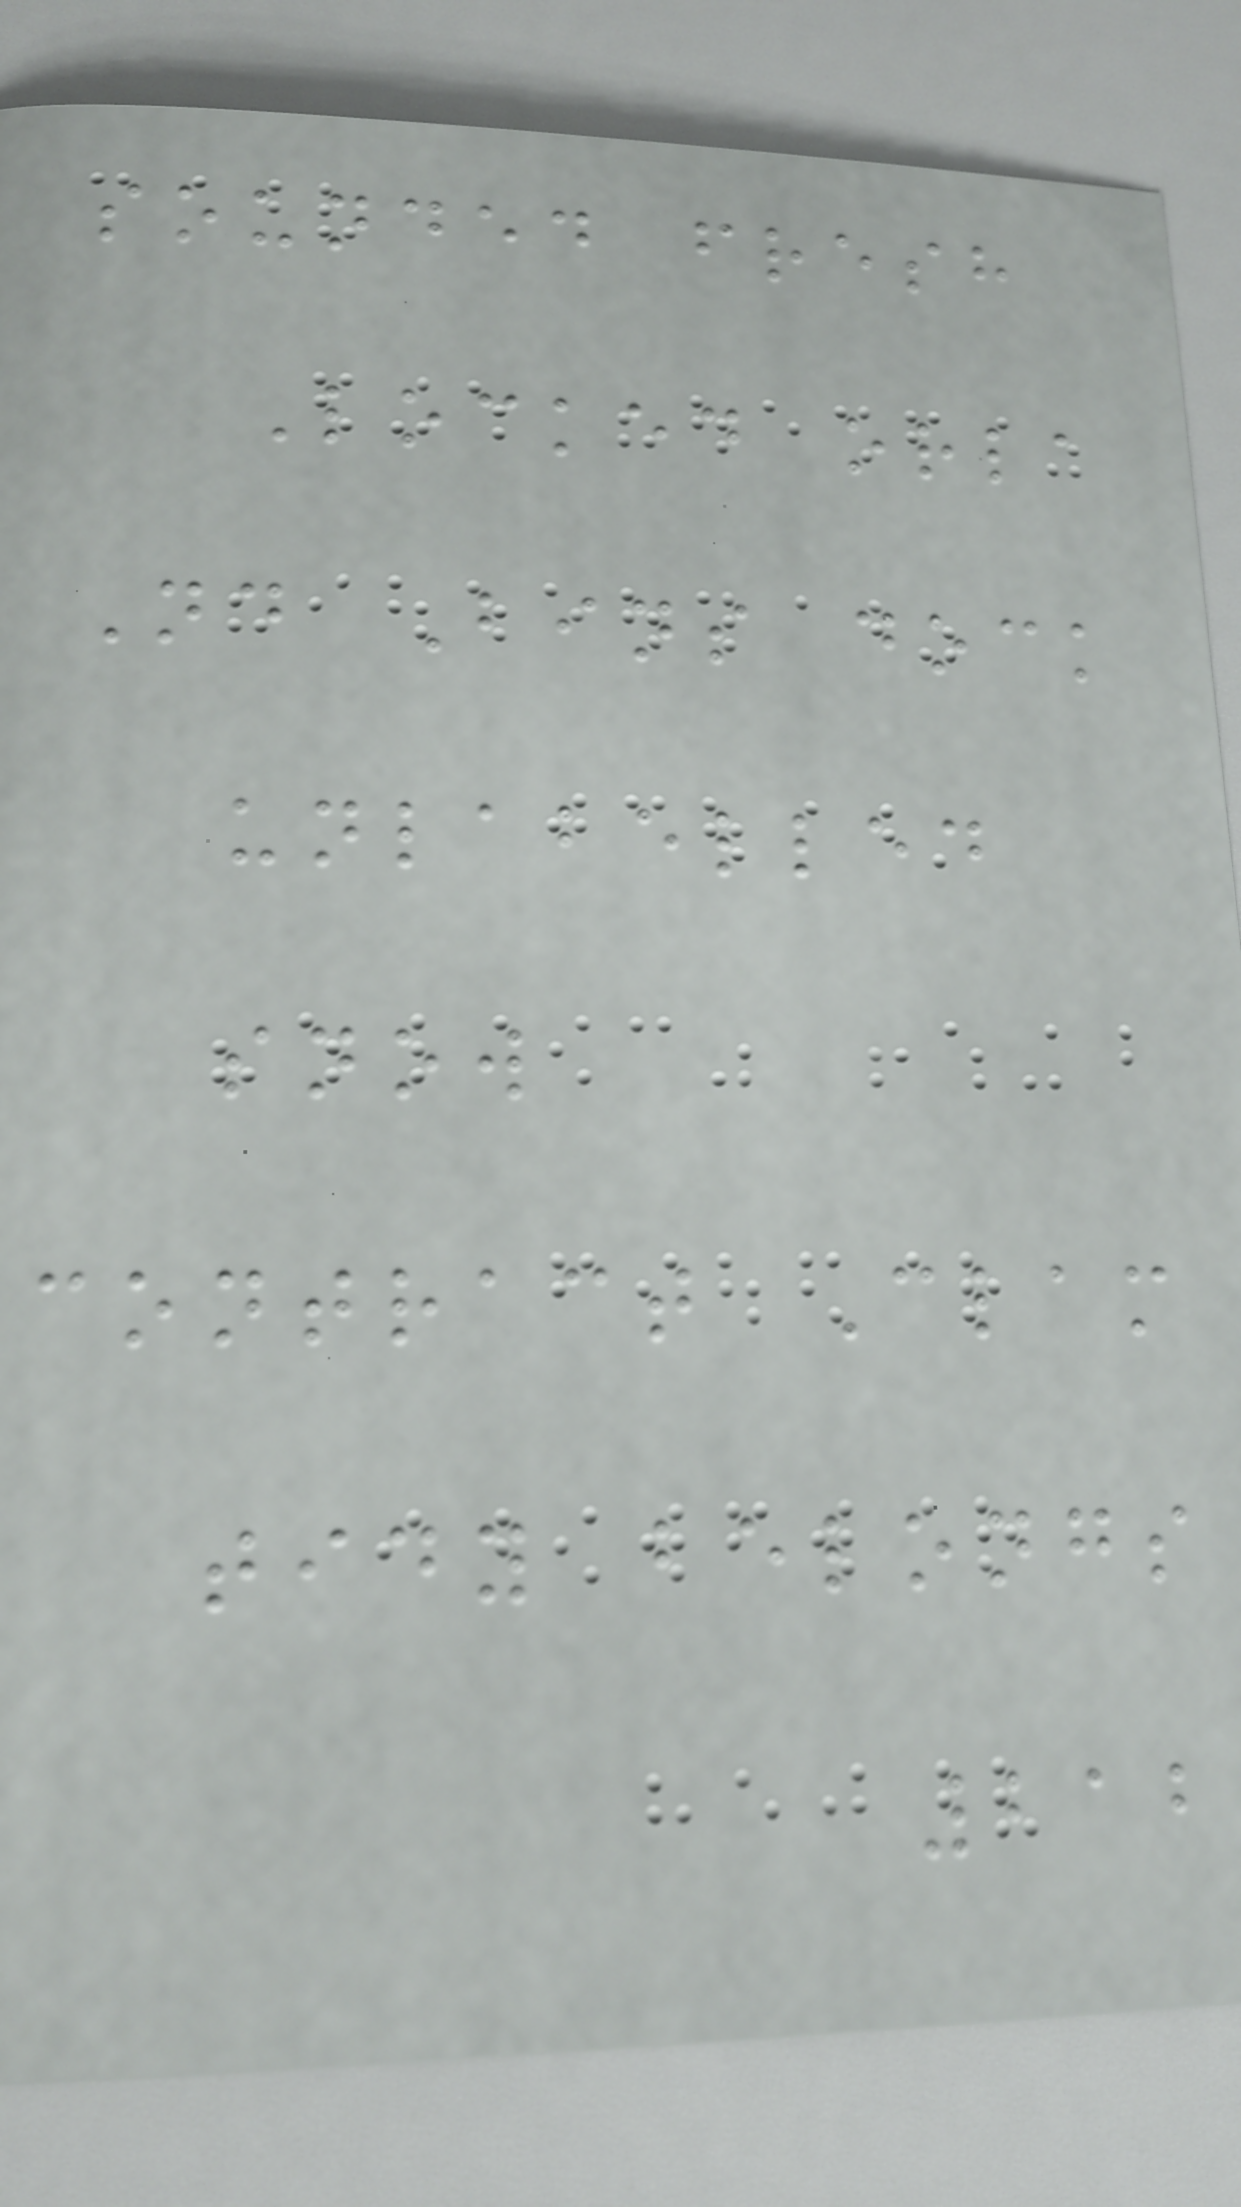sounded fresh
Locked orla
Nd Bins dock
unlabelled
snow
contract Clam
tidy belongs
212
